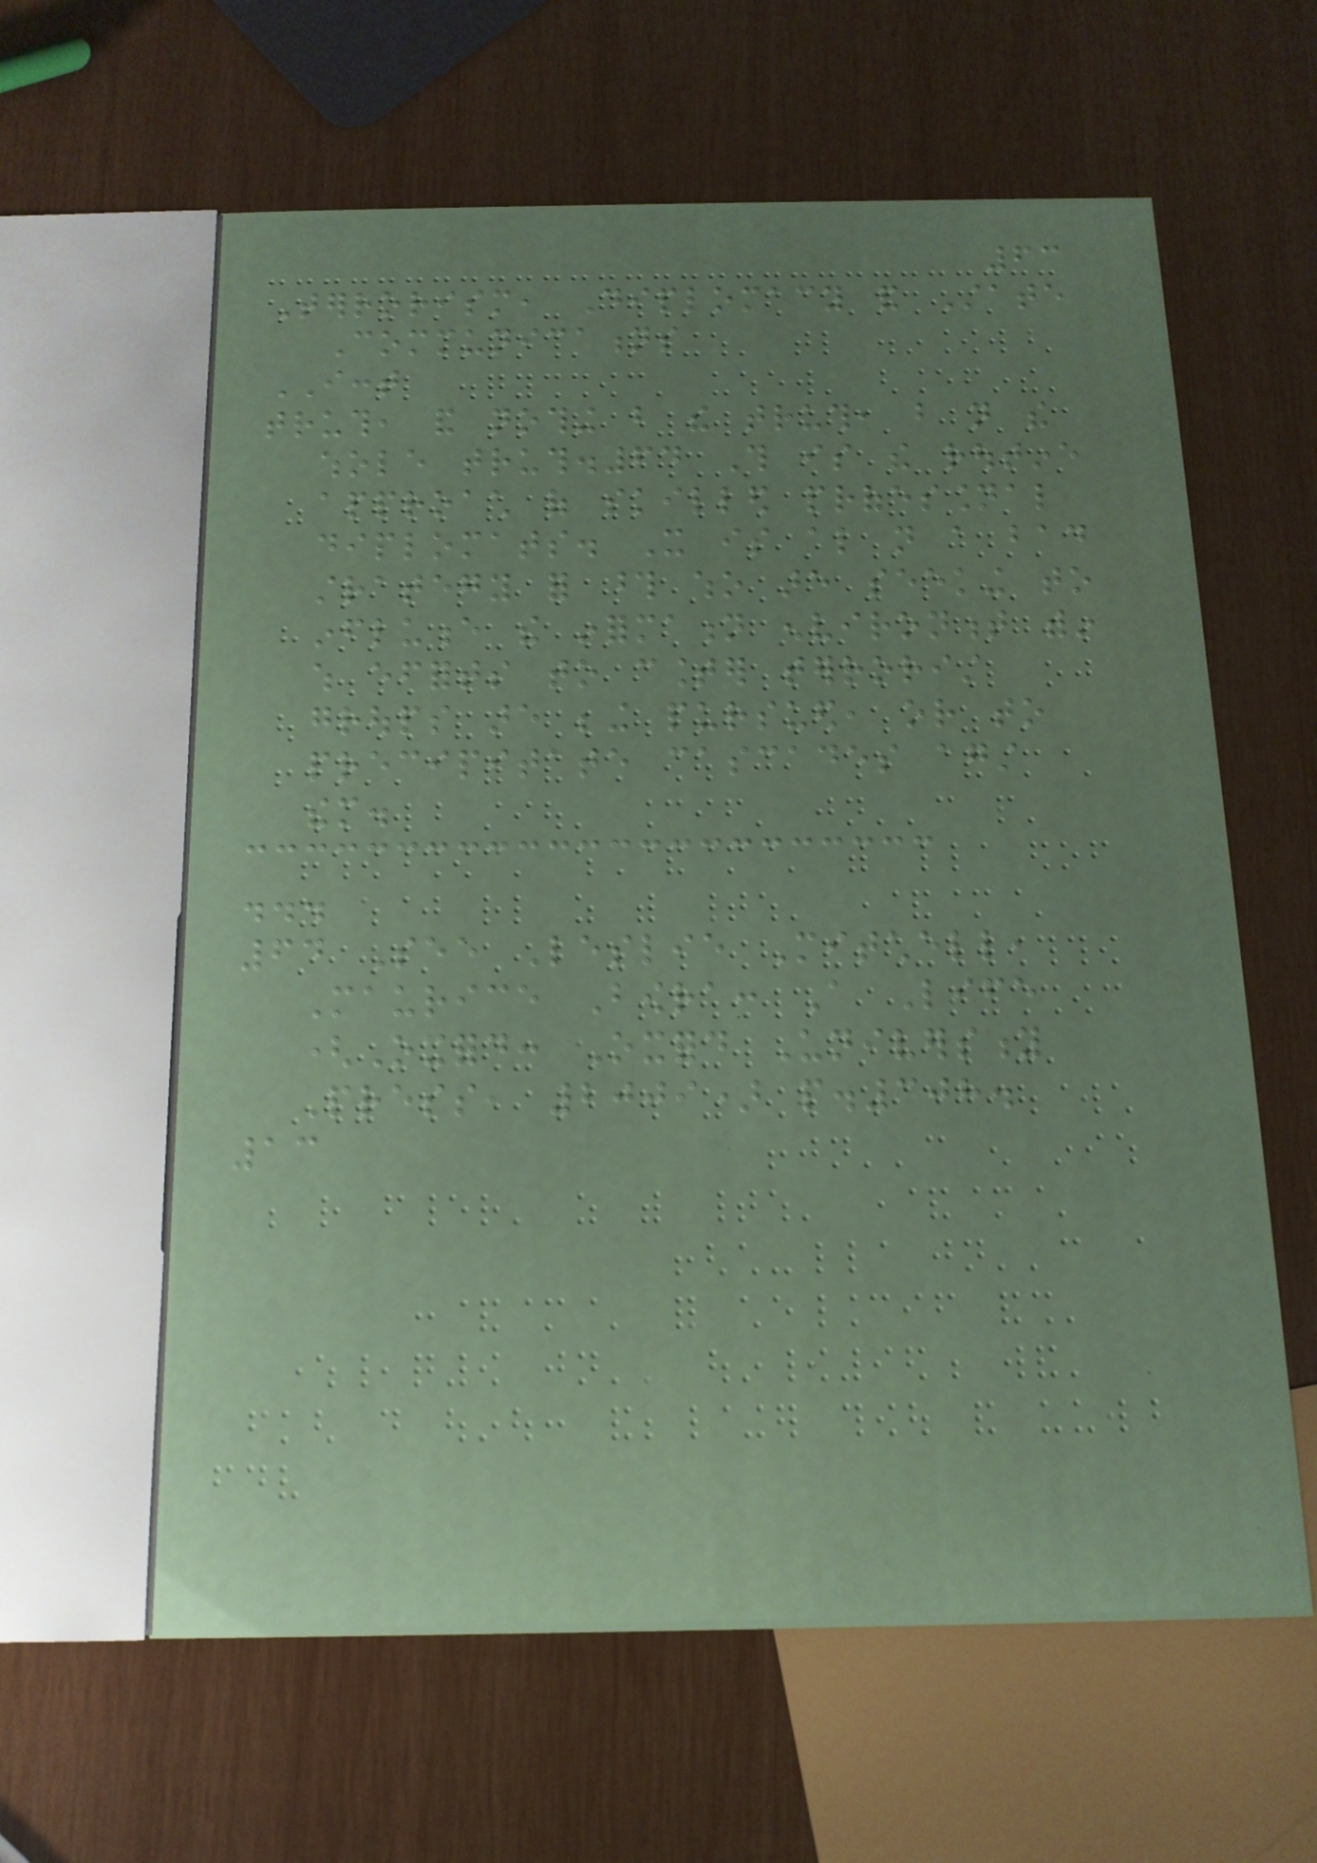63
Terrorism, Diplomacy and State
Communications
ICCT
truth, and nothing but the truth, but not the
whole truth.64 This is the routine
approach of skilled professional
diplomats. It is also not a bad
strategy for those who are seeking to
influence the information environment within
which efforts to counter terrorist
groups are being pursued, or to
precipitate cascades against
them.
...
64 See Leslie Mitchell,
Maurice Bowra: A Life
(Oxford: Oxford University
Press, 2009) p.308.
13
